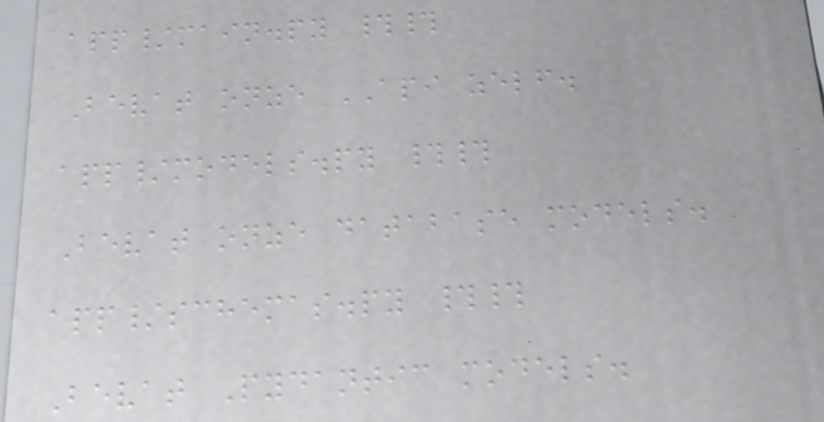app/main.py ##
Bevat onze API zelf.
app/models.py ##
Bevat onze database models.
app/schemas.py ##
Bevat Pydantic models.
